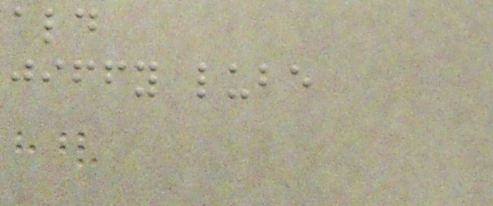ald
jiffy lube
